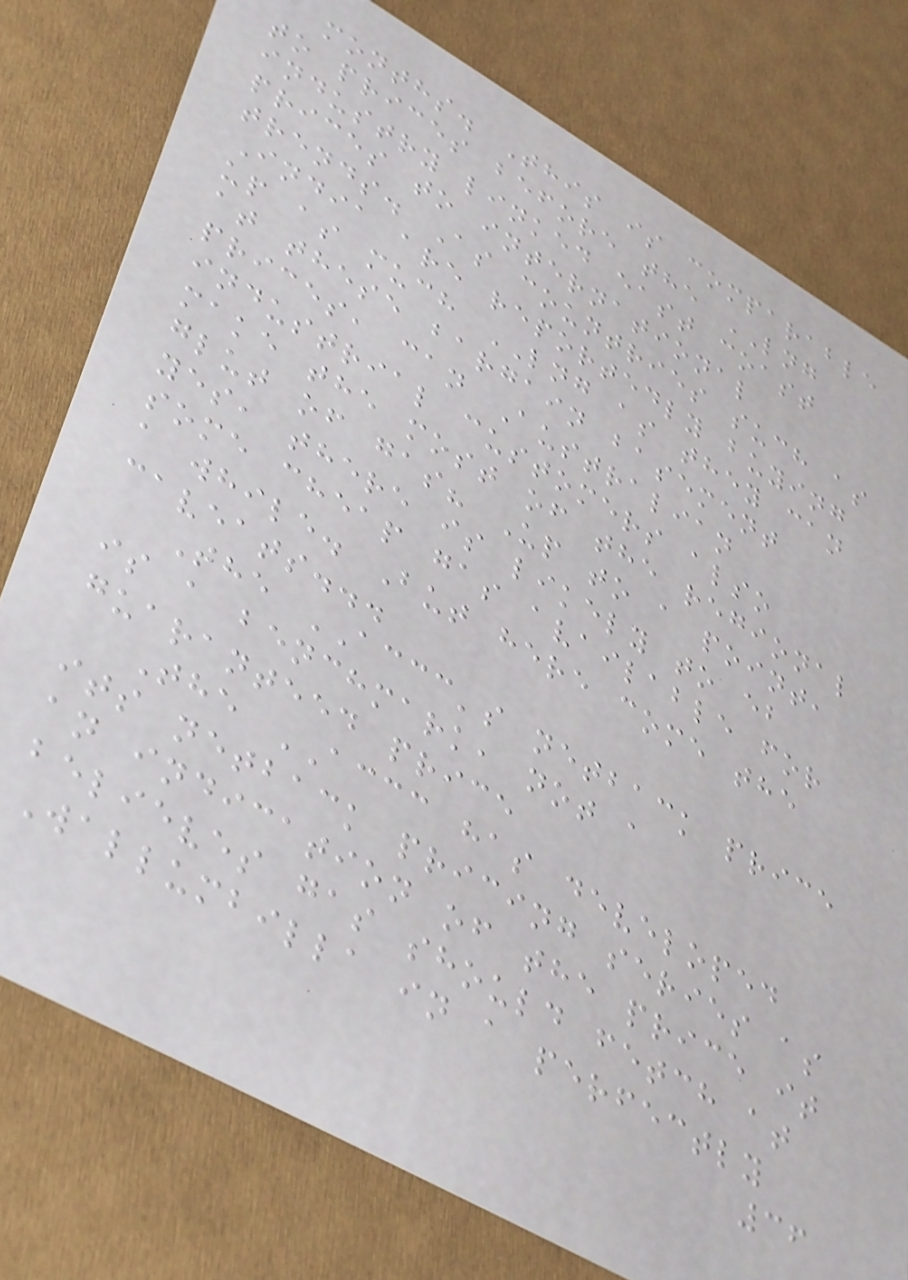months. This is comparable
to prices before the LNG
industry linked east coast
prices to international
trends. As countries such as
India are reportedly buying
up as much LNG as they can
at these bargain basement
prices, can Australian
industrial customers also
make the most of the regional
glut of gas? Up to a point,
yes, there is likely to eb
some cheap gas available for
a while. But here come the
caveats...
The ACCC's netback price
is a benchmark, not a
guaranteed price
The ACCC has developed
its netback pricing series as
an indication of the price it
believes gas should fetch at
Wallumbilla in a perfectly
36
